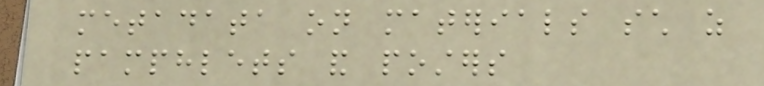metadata on materials such as
pamphlets and posters
